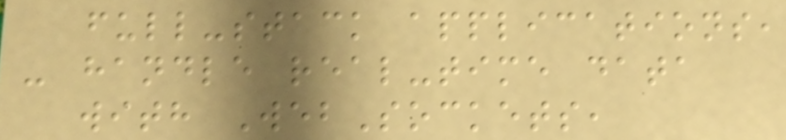full-stack applications,
- handle real-time data
with WebSockets,
